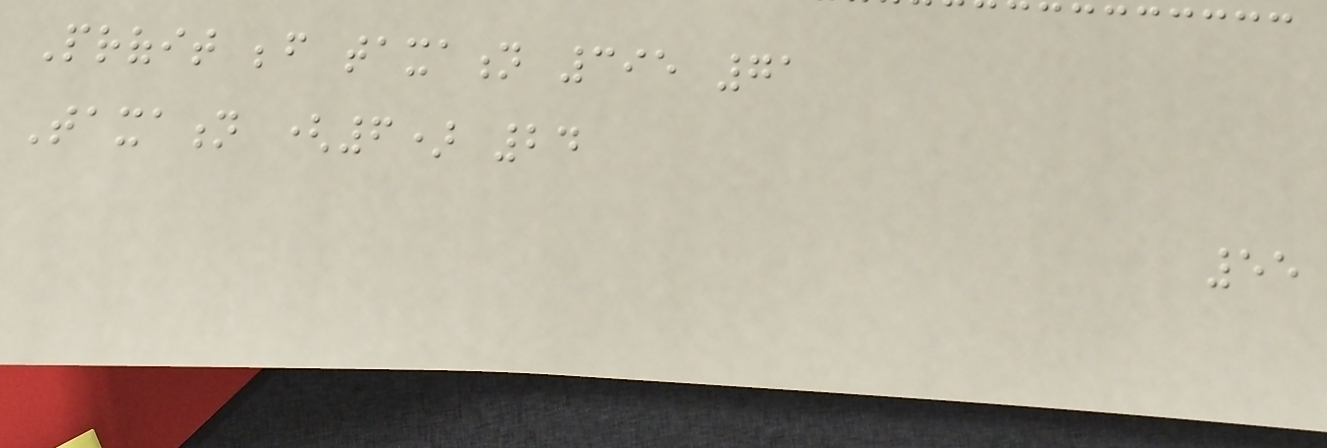Profit before taxation 395 71
Taxation (6) 24
55
